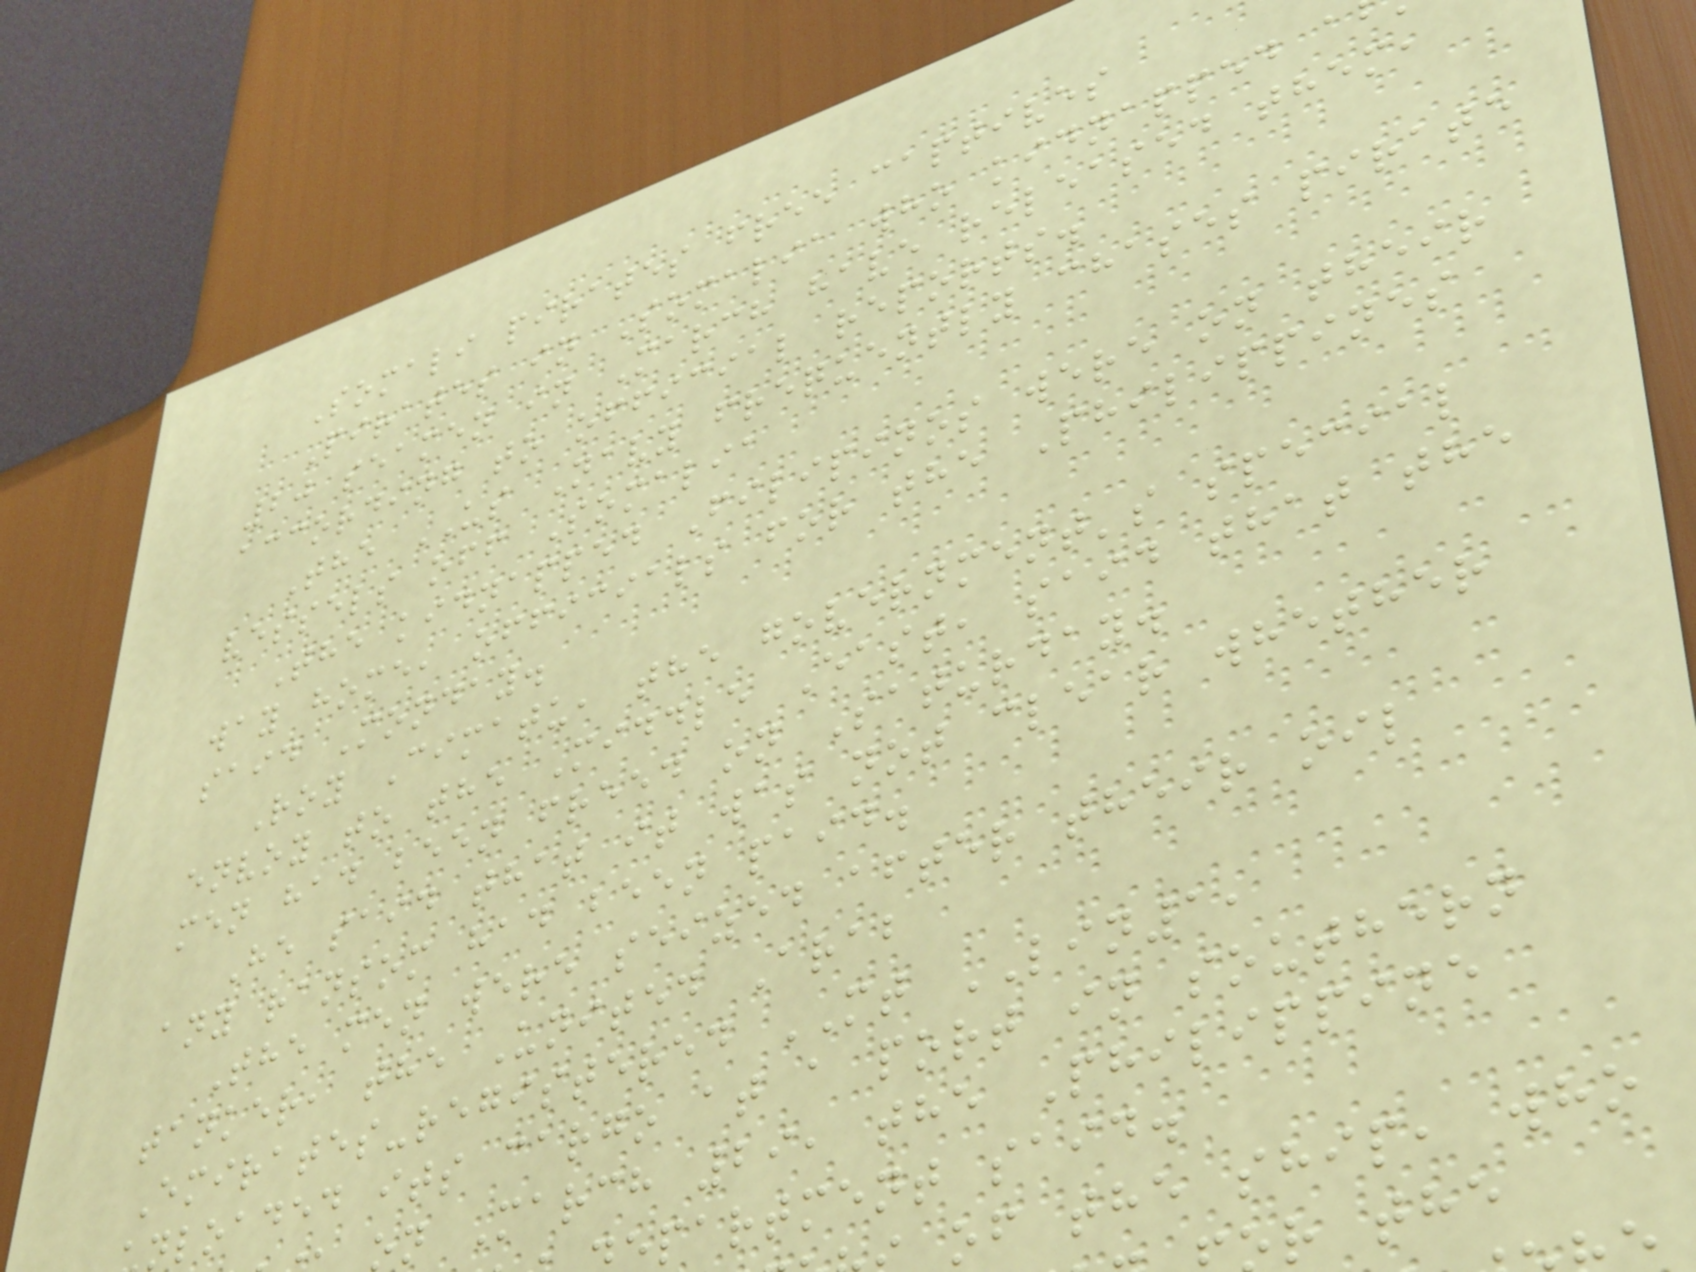Somali pirates free captives
Pirates in Somalia who kidnapped a
20 seamen in March have released them,
according to official reports.
The US Navy frequently chases pirate
vessels off Somalia
The kidnapped Filipinos were on their
way home, officials for the Philippines
said Monday.
Roy Cimatu, the government's special
envoy to the Middle East, said that the
men had been freed on Saturday.
He said that it was not clear whether
any ransom had been paid.
The men were seized after their oil
tanker, the United Arab
Emirates-registered MT LIN1,
nloaded its cargo at a port in southern
on March 29, the Philippine
partment said.
of the ship, who
